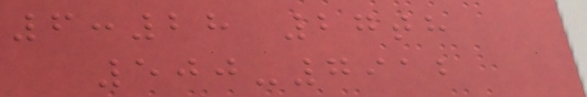6:28 27th
500-7912
